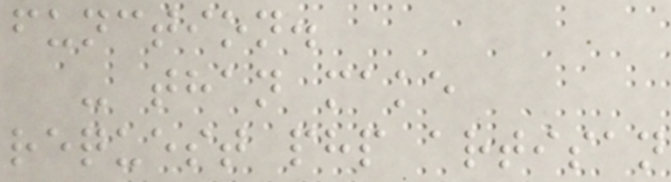function.
- than make
request php artisan
